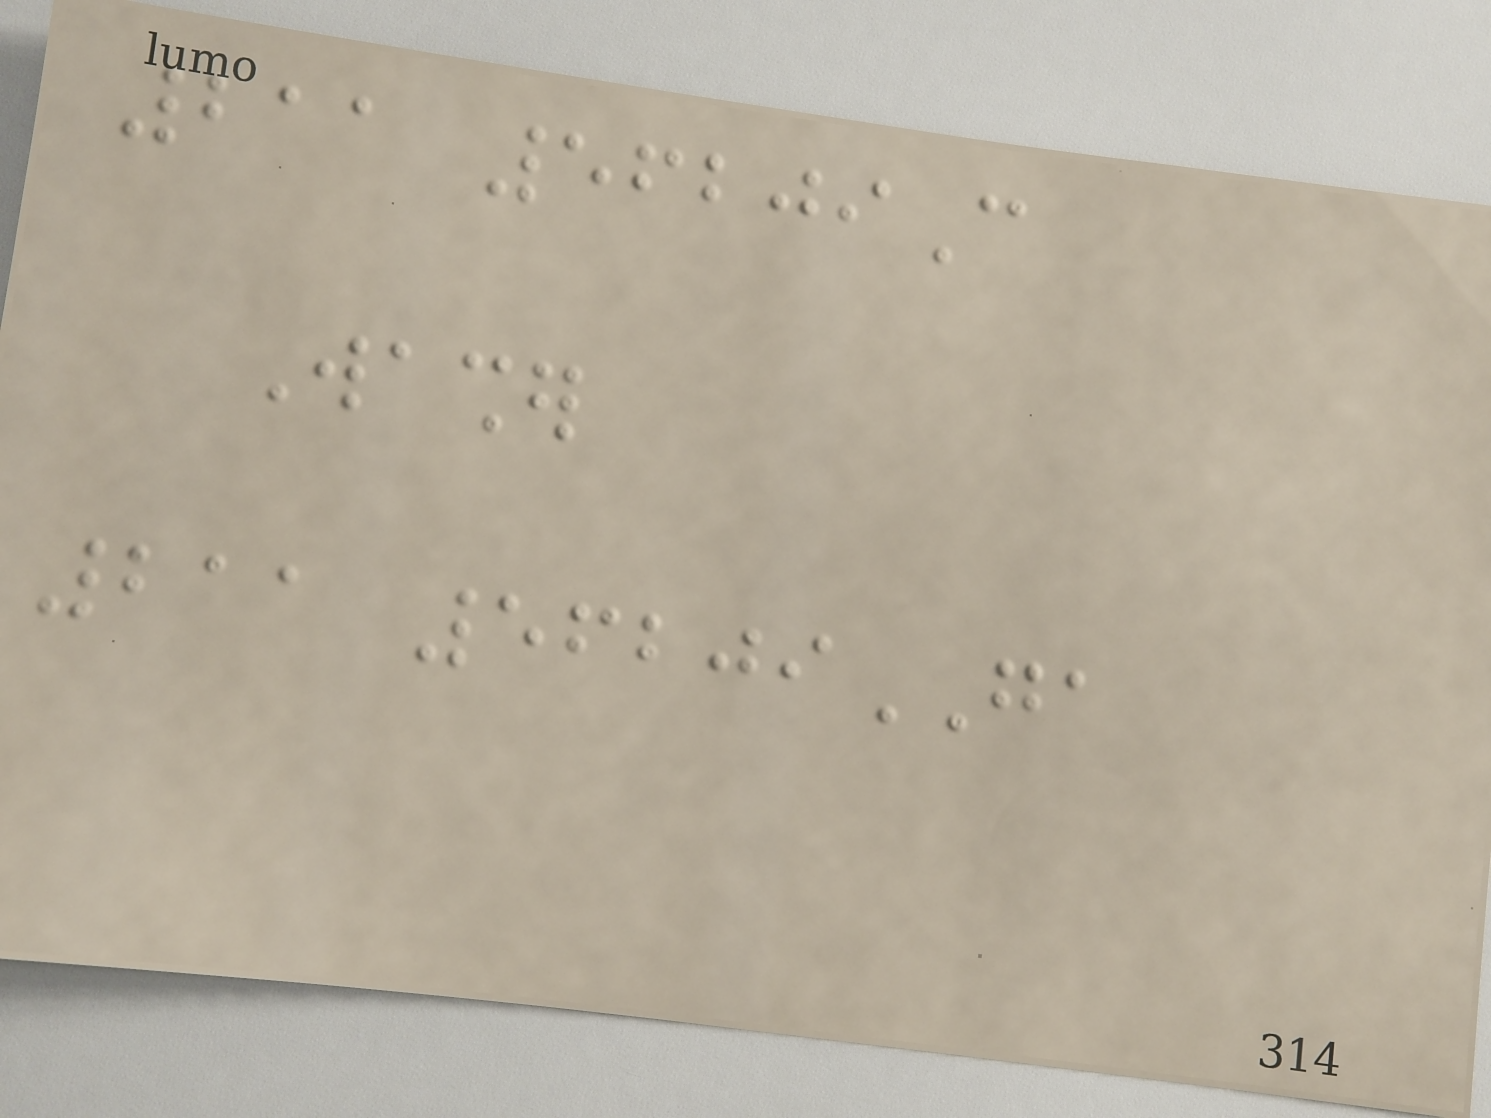211 56209C
Washer
211 56209GA
